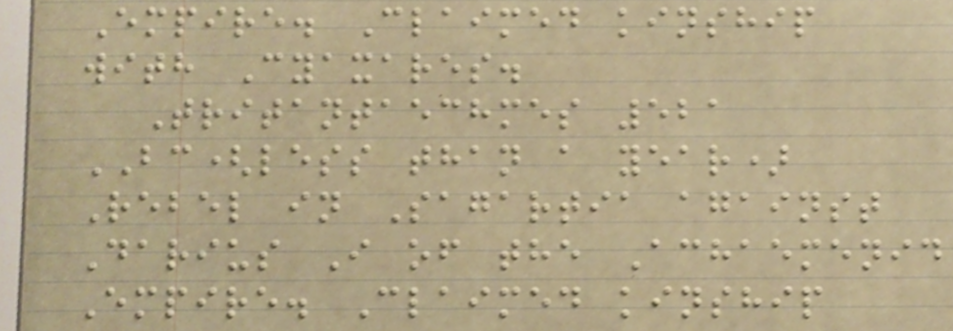Empire. Claimed kinship
with Cyaxares.
Tritantaechmes 521
BC(less than a year)
Rebel in Sagartia against
Darius I of the Achaemenid
Empire. Claimed kinship
